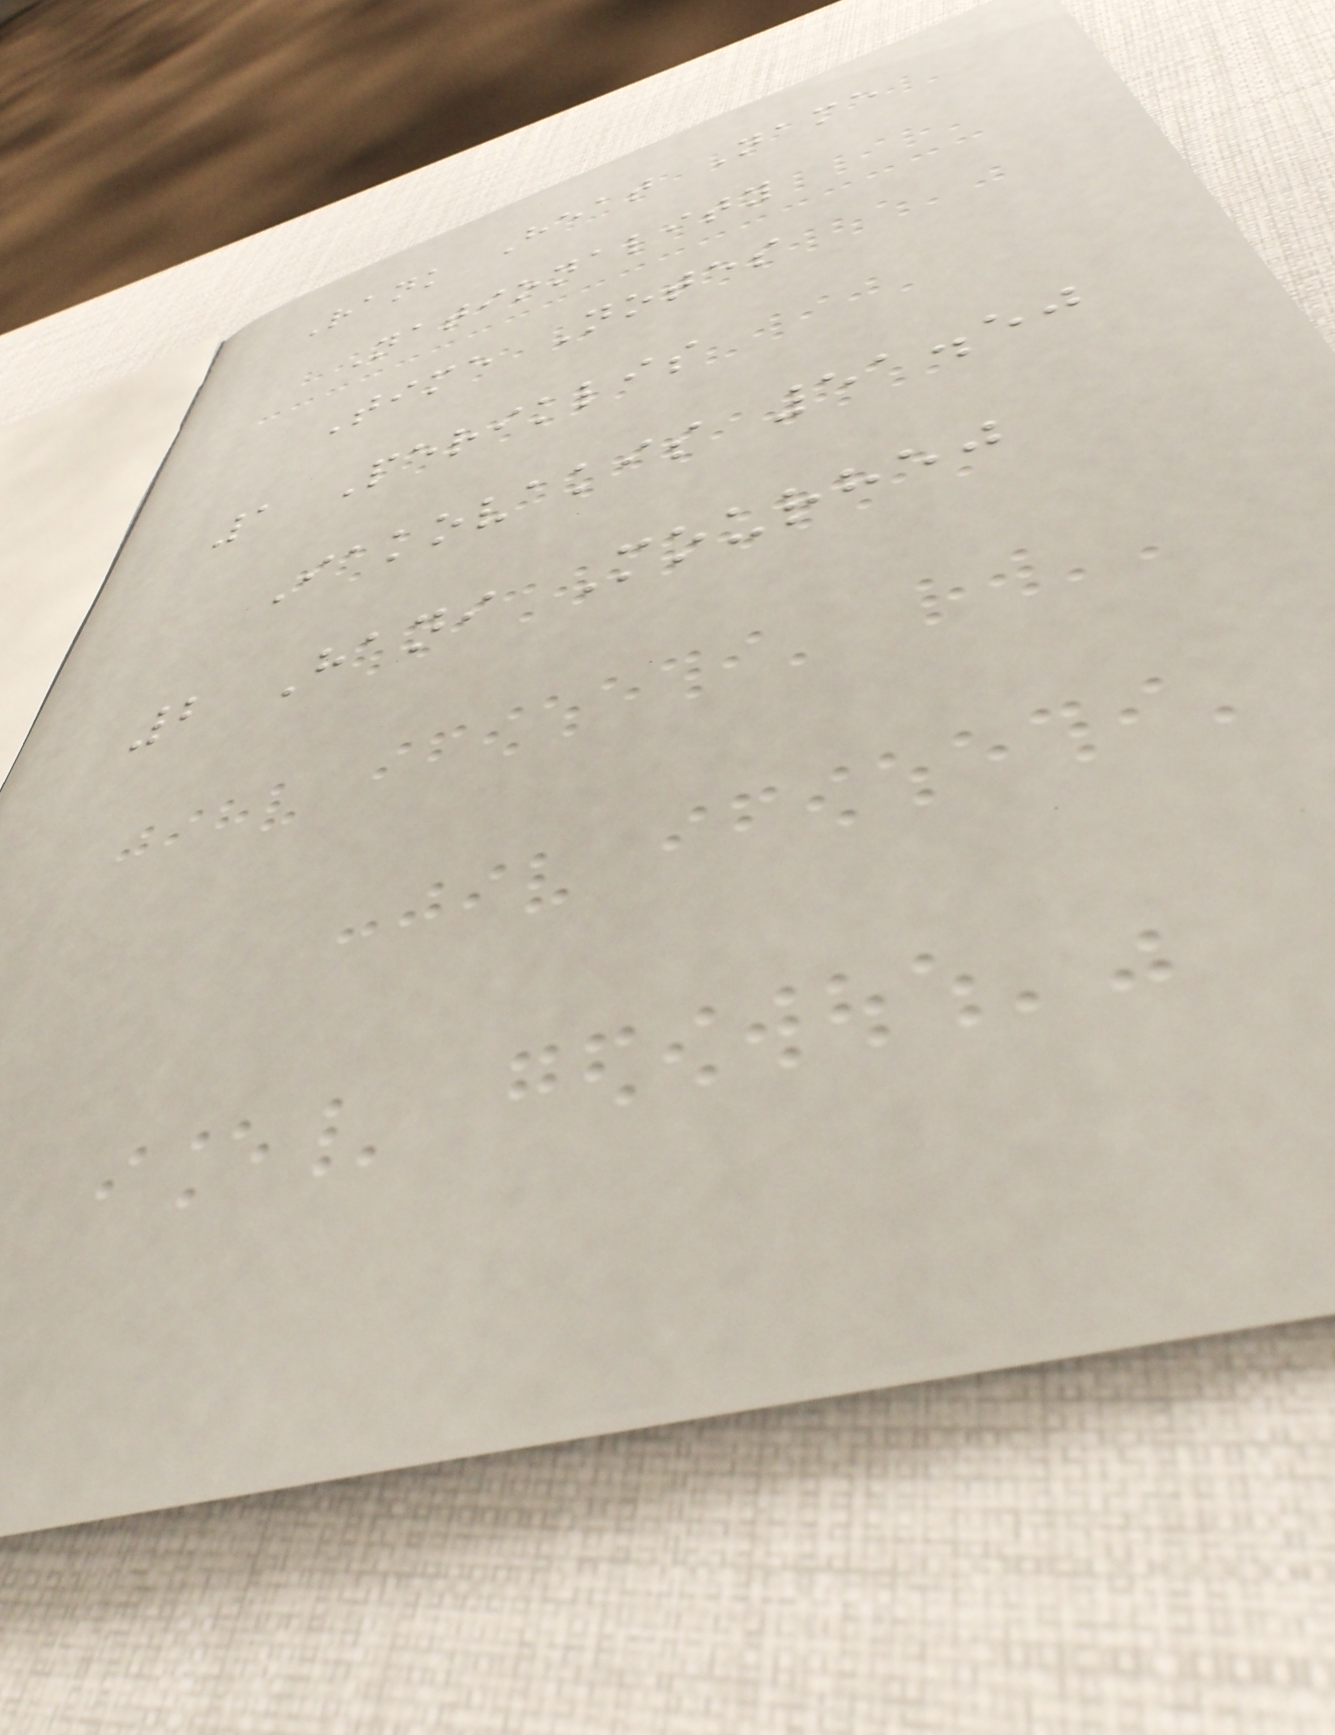Rank Heat Name
Nationality
Time Notes
1 Periklis
Iakovakis 51.50
2 Hani Mourhej
